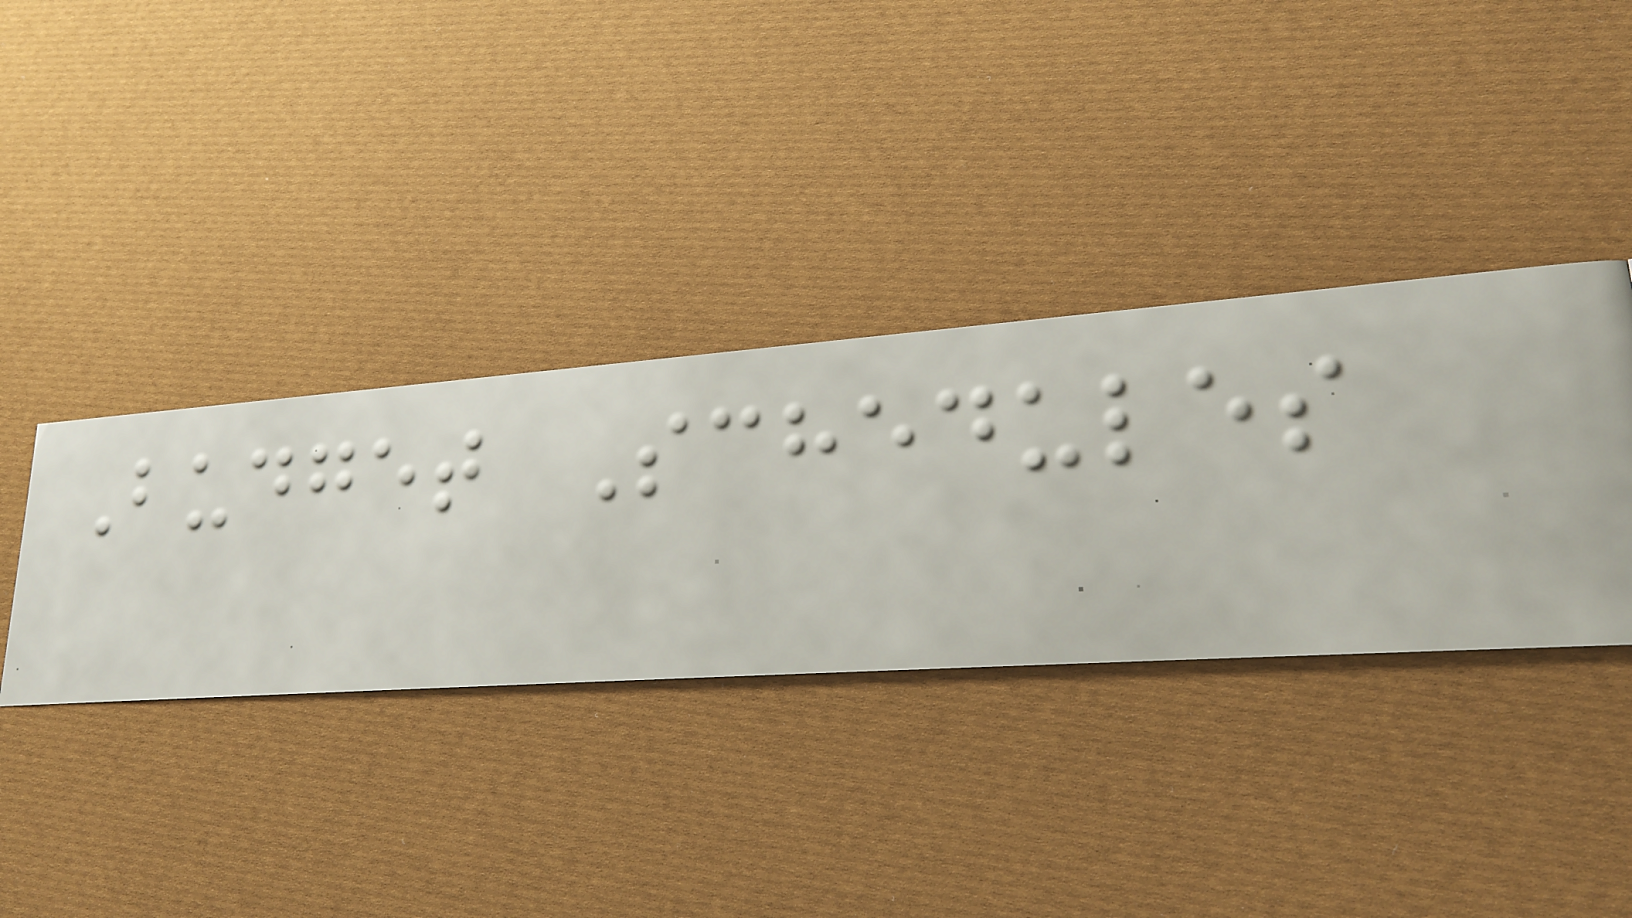Budget Schedules
